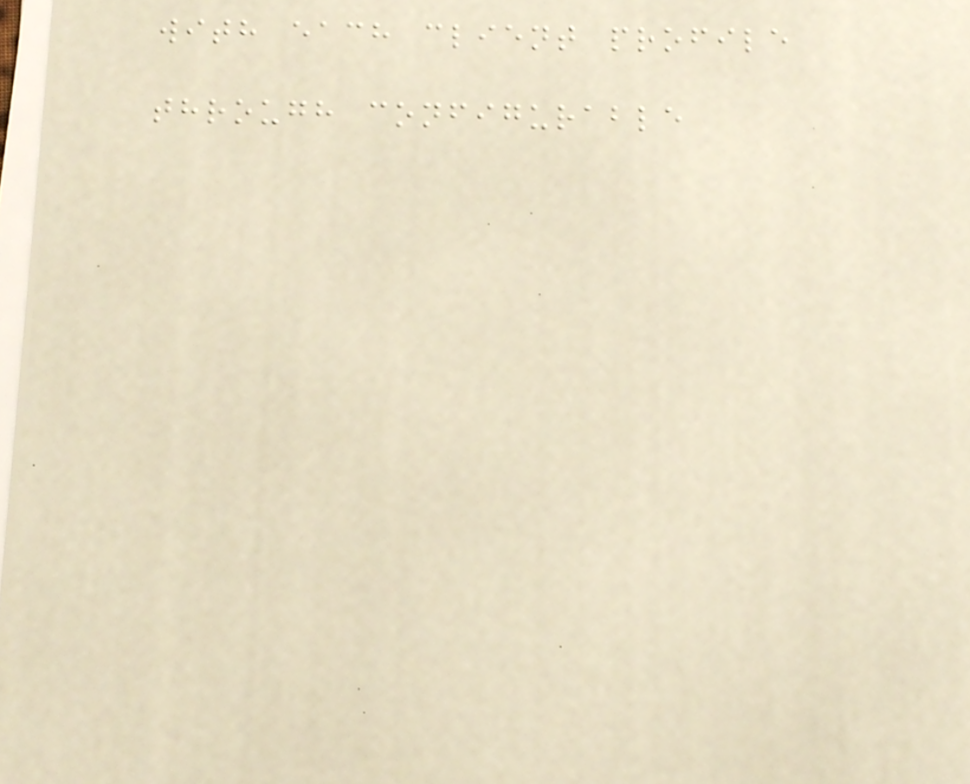with each client profile
through configurable
